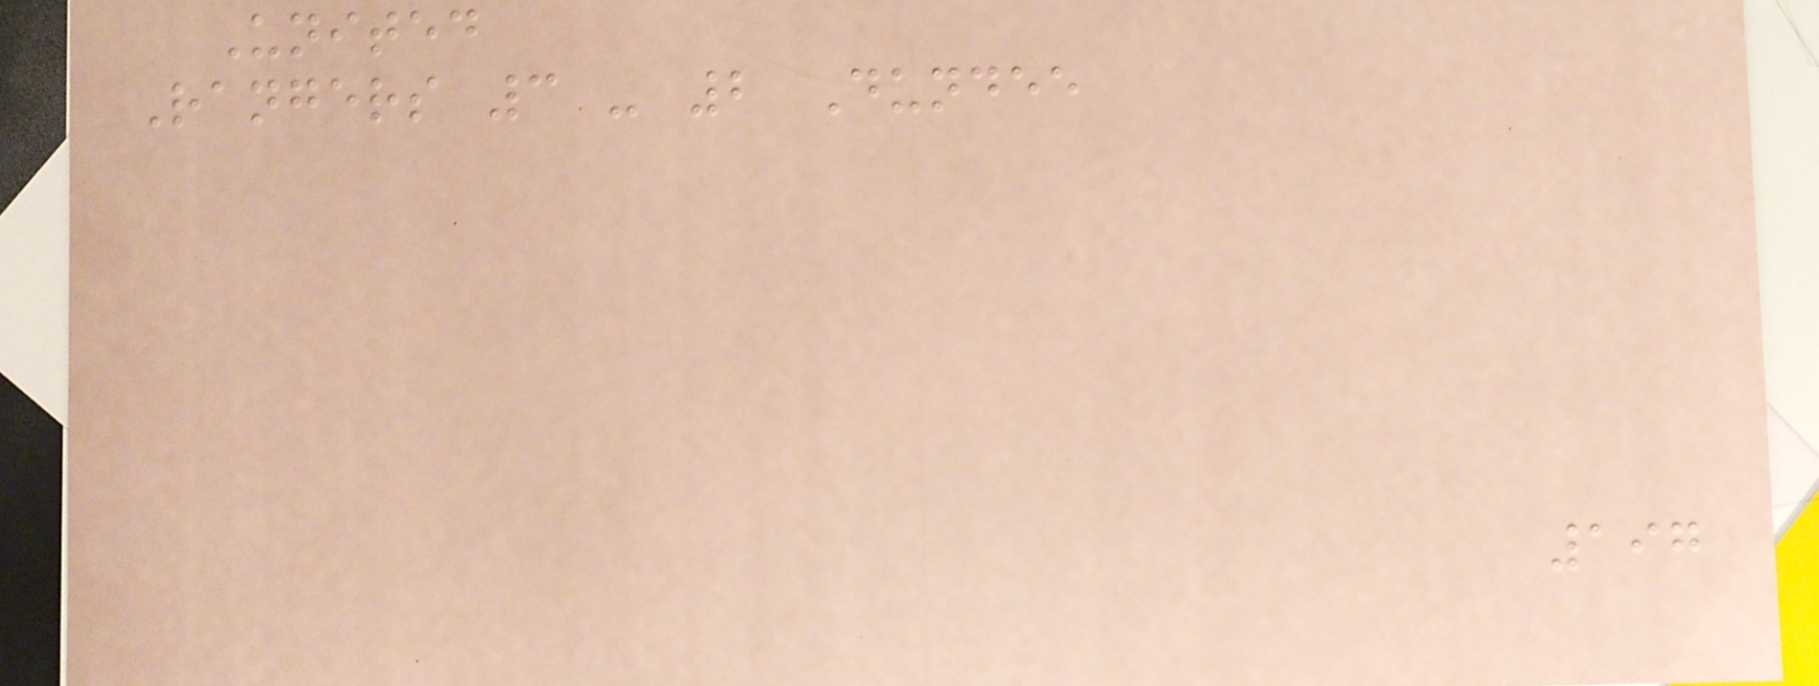United
Rangers 3 - 2 Dundee
197
